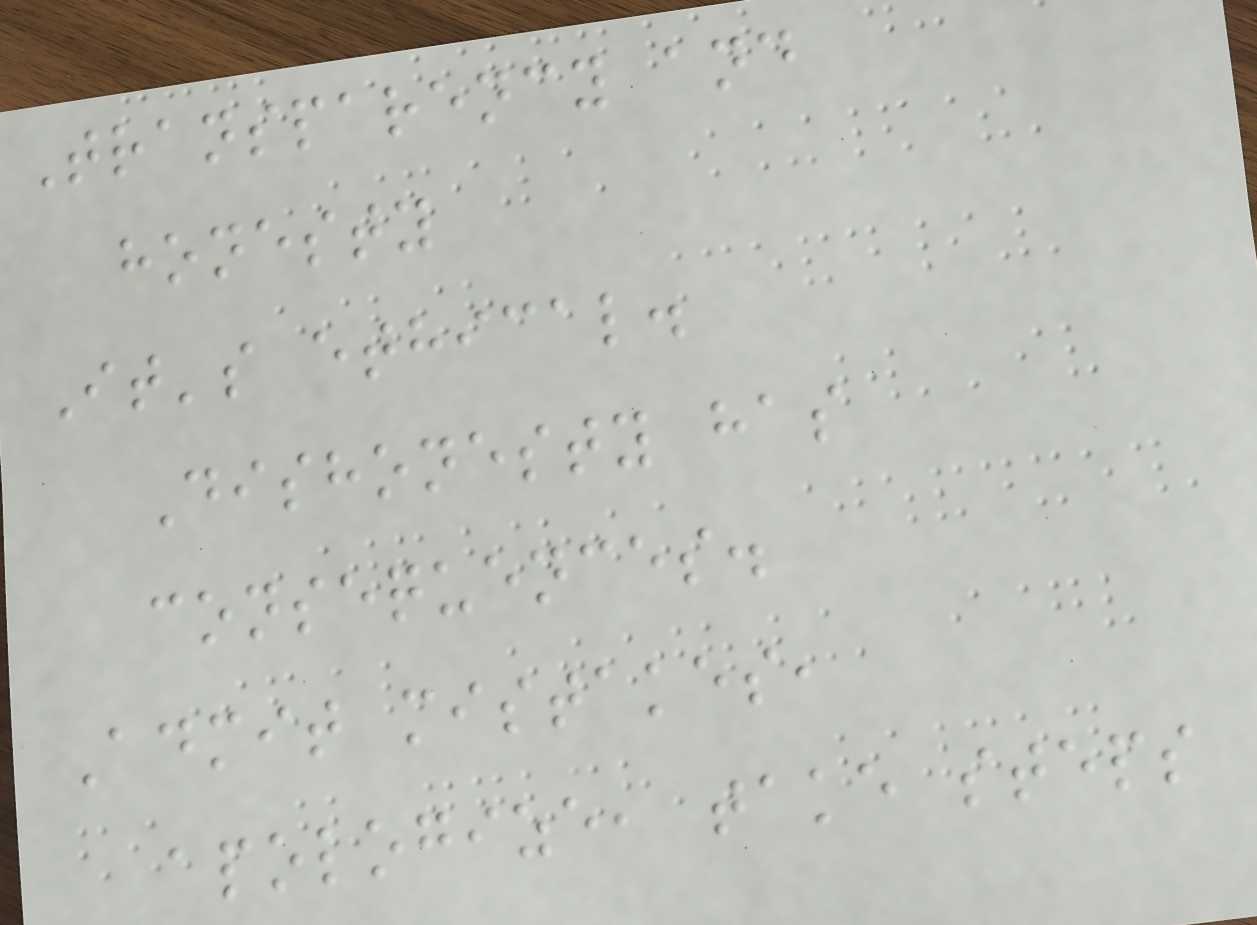Transparency and
honesty
It's ethical.
Dishonesty has
consequences.
Admit mistakes,
apologize, take steps
